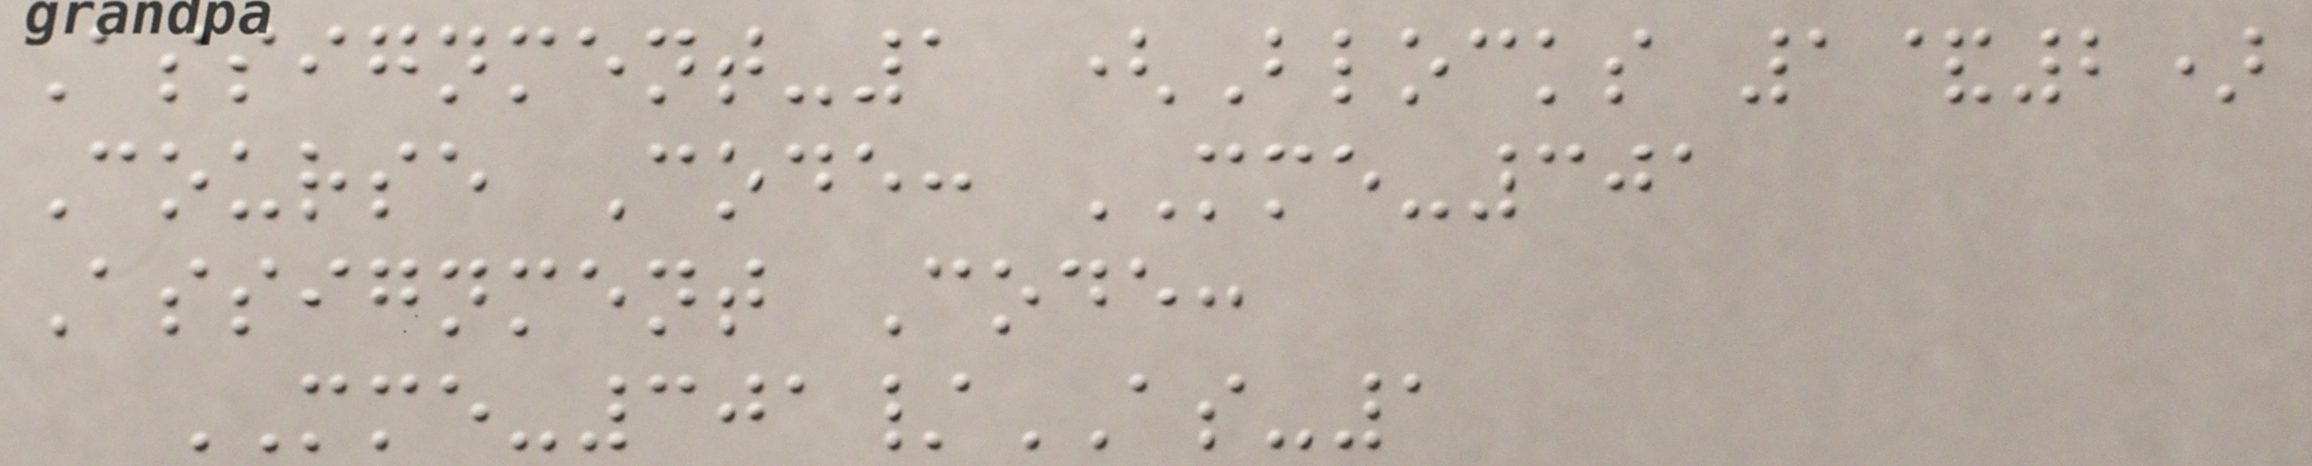Assignment-1 (Blocks 1&2)
Course Code: MME-301
Assignment Code:
MME-301/AS-1
